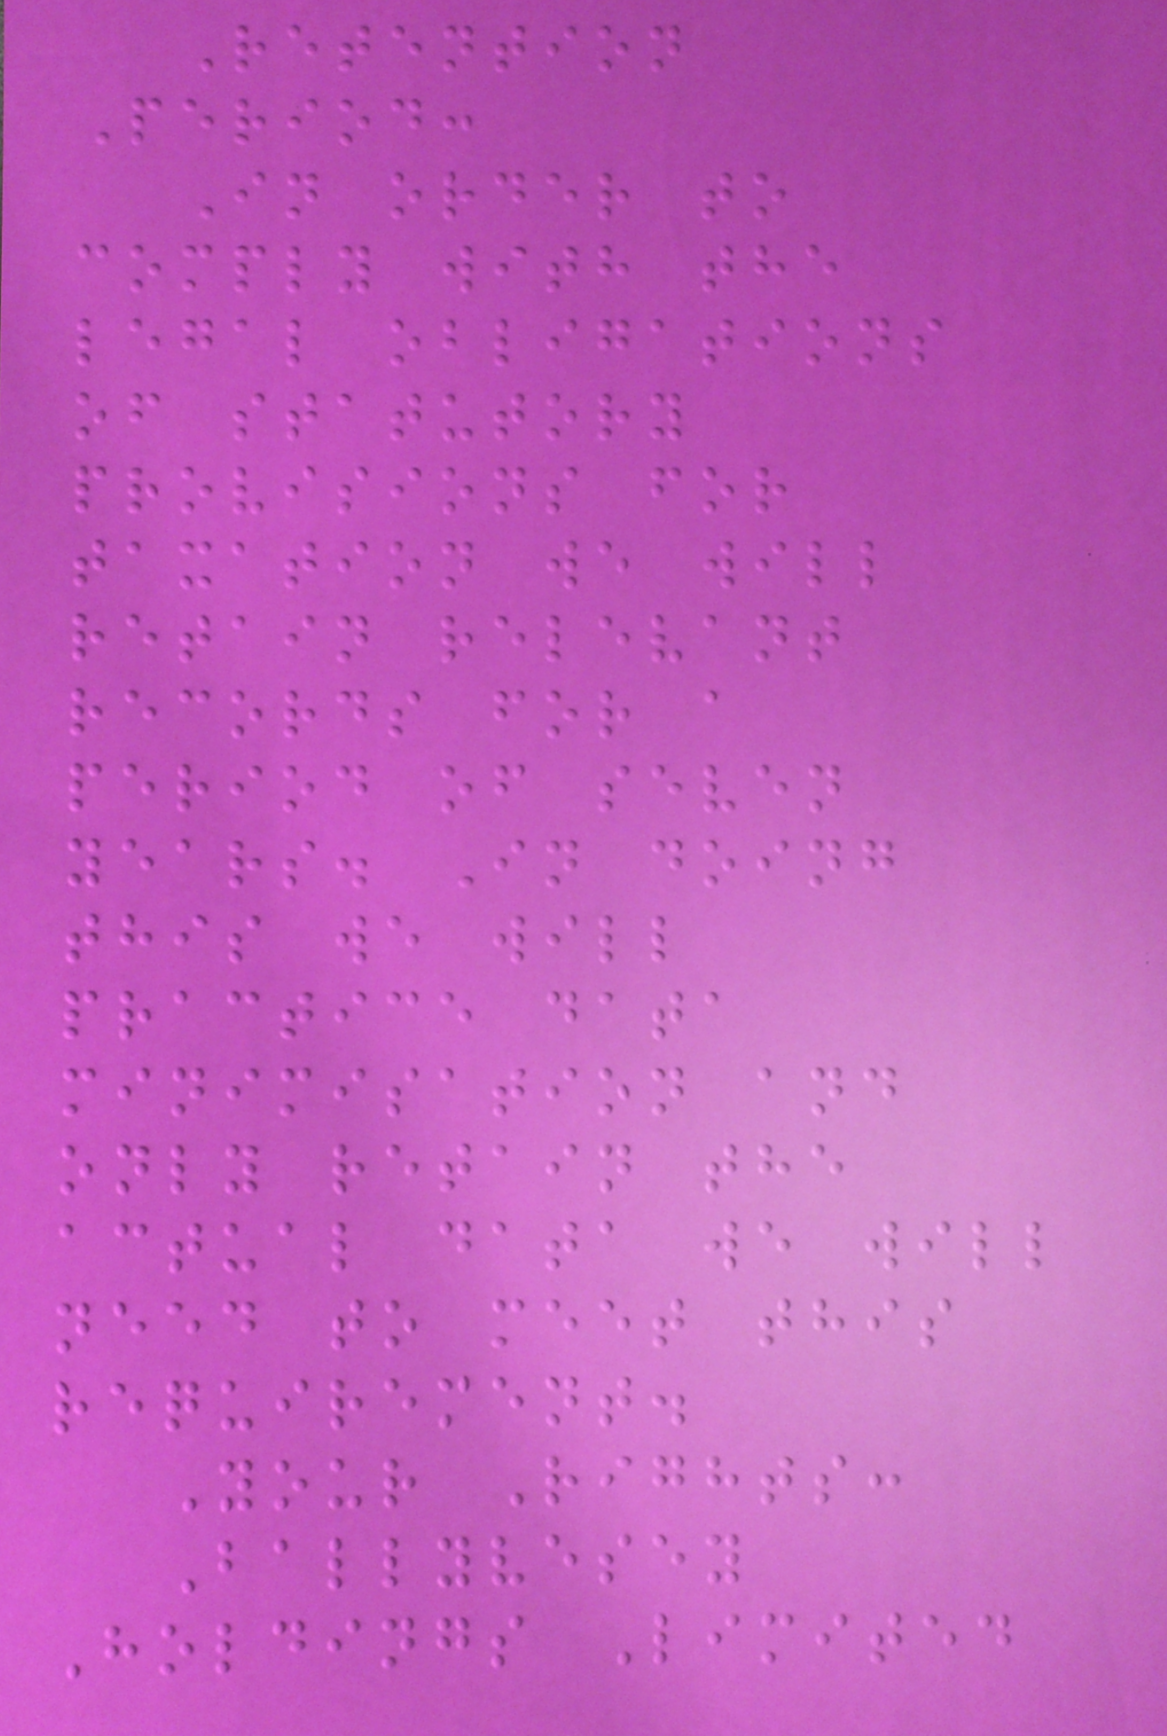Retention
Period:
In order to
comply with the
legal obligations
of statutory
provisions for
taxation we will
retain relevant
records for a
period of seven
years. In doing
this we will
practice data
minimisation and
only retain the
actual data we will
need to meet this
requirement.
Your Rights:
Ballyvesey
Holdings Limited
